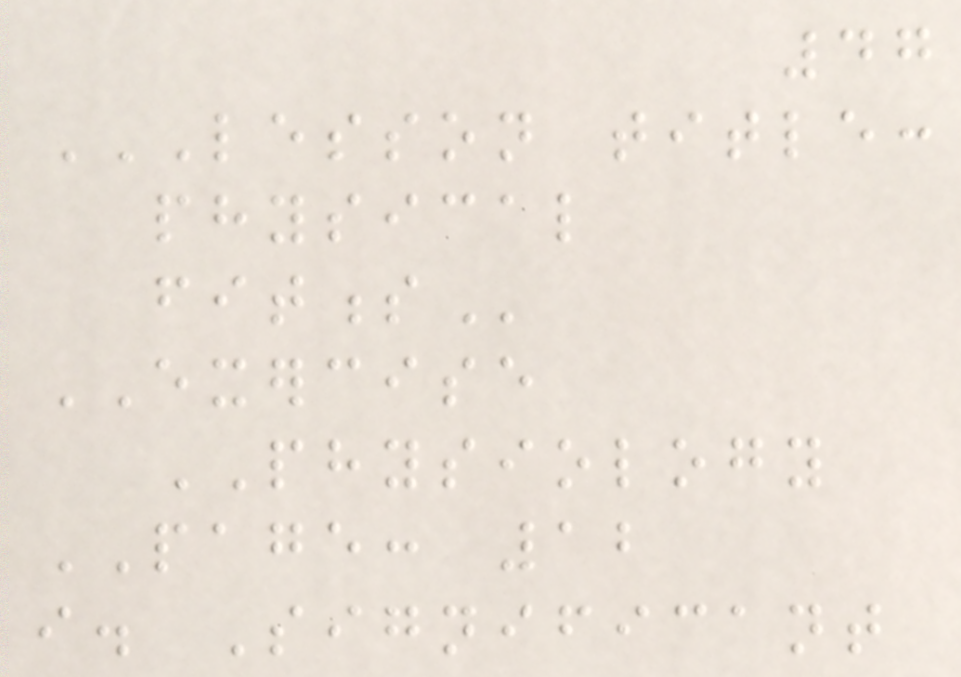47
LESSON TITLE:
PHYSICAL
FITNESS
EXERCISE
PHYSIOLOGY
PAGE: 12
i. Significant
